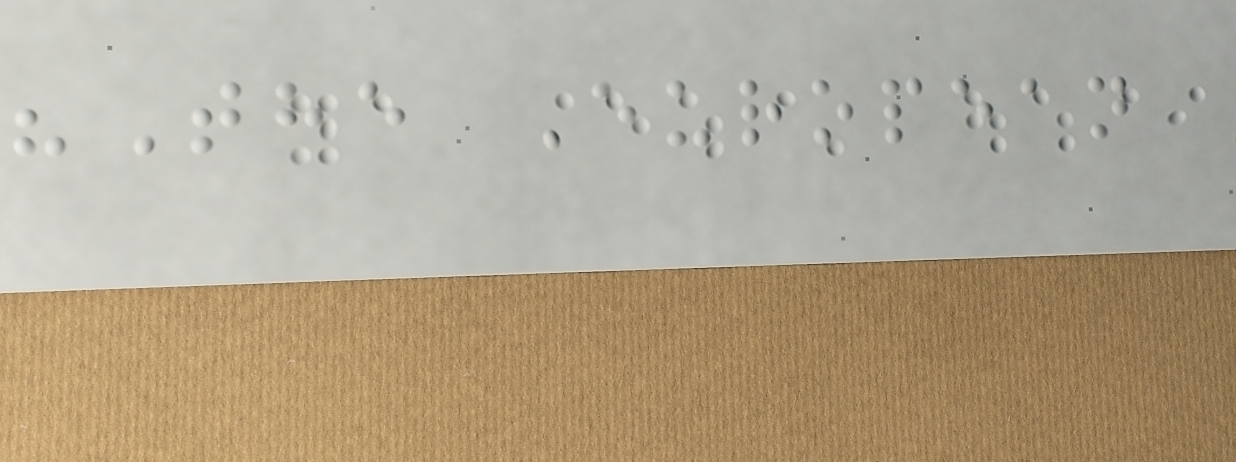"The European
